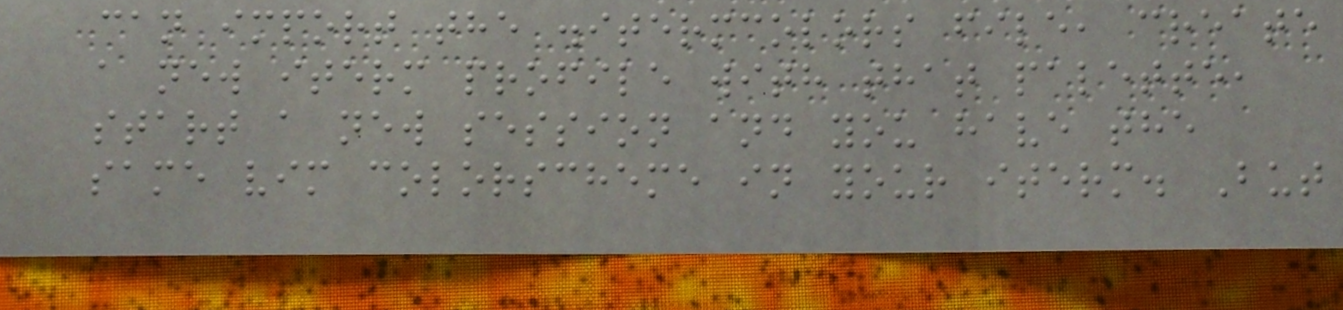can import the .itermcolors file, create
a new iterm profile with that palette,
start a new session and you have the
same vim colorscheme in your iterm. But
